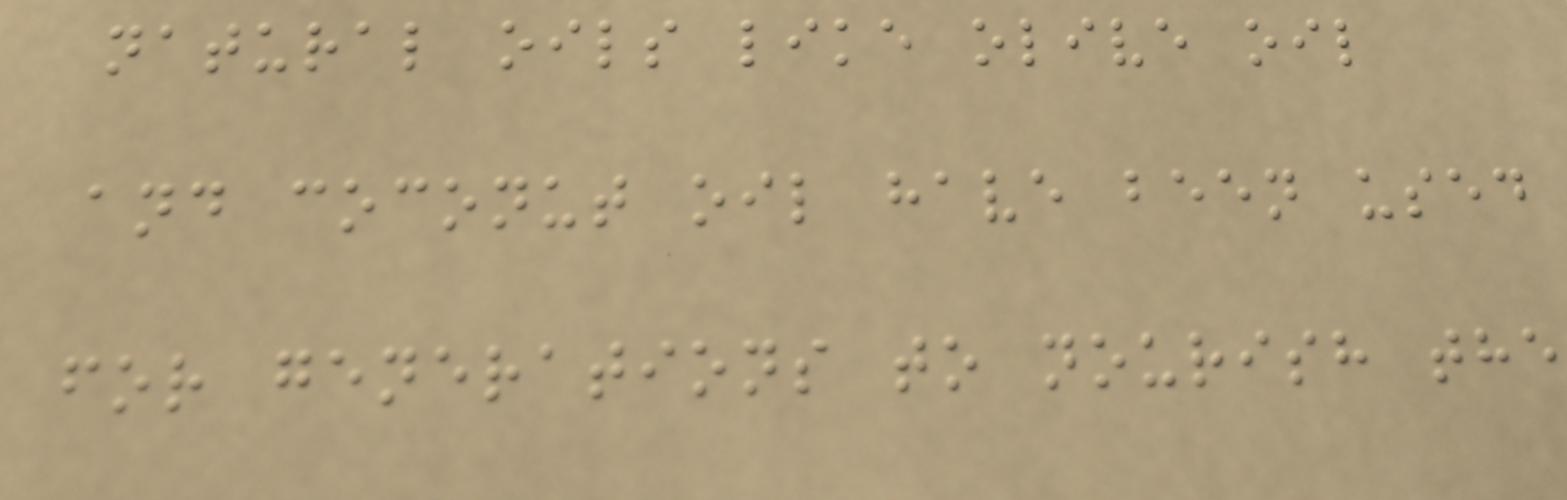natural oils like olive oil
and coconut oil have been used
for generations to nourish the
